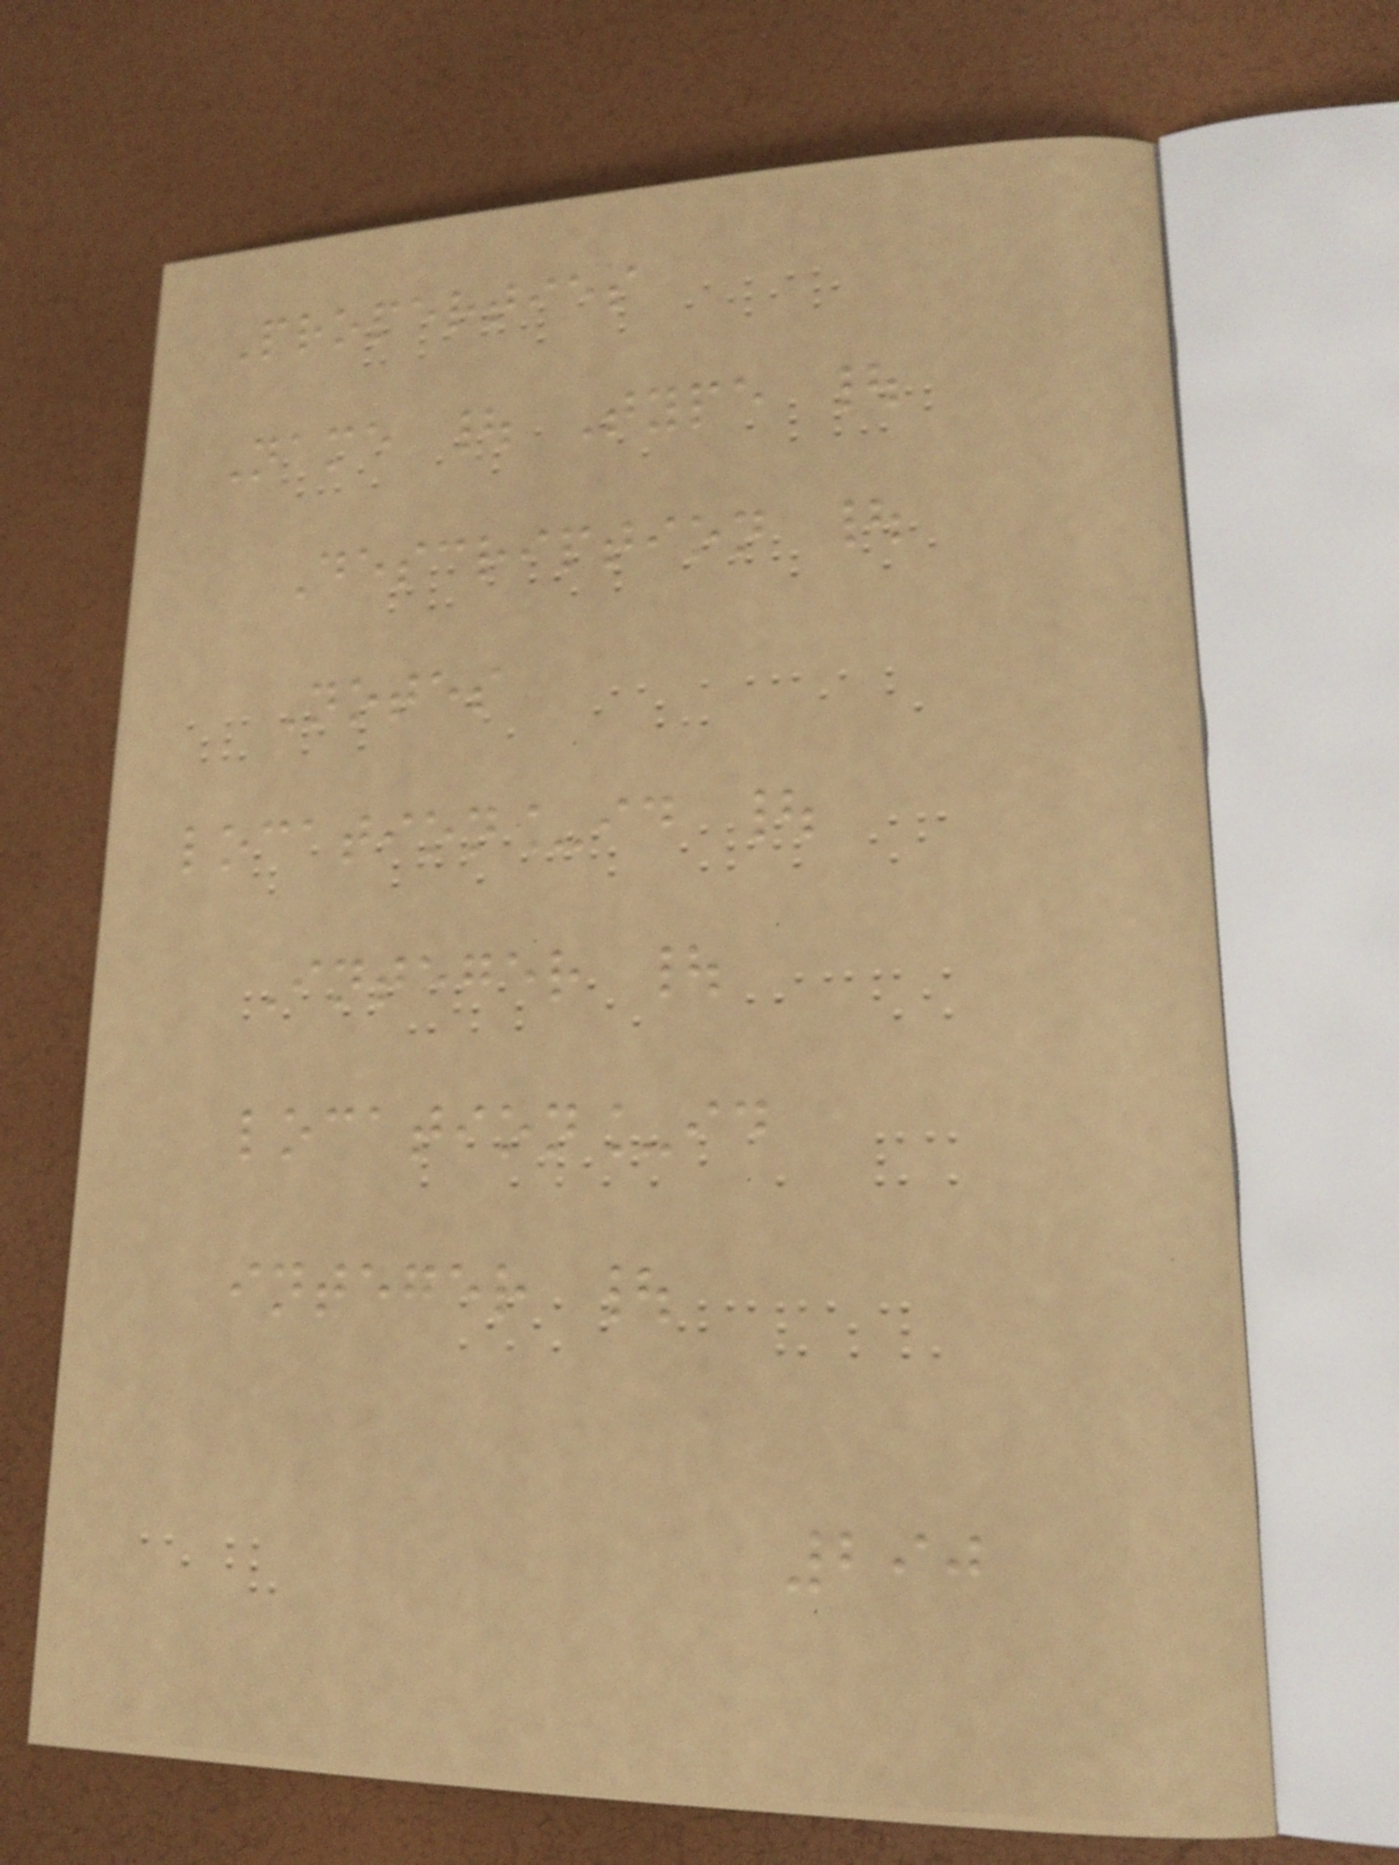Properties
Name | Type |
Description |
Notes
location_id |
Integer |
location_id
integer |
290
